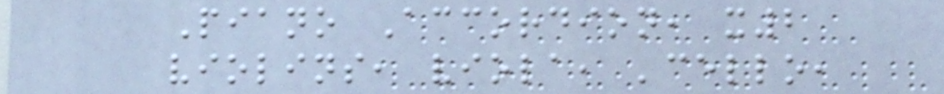Piano Accordion, x2
violins, viola, 'cello,
